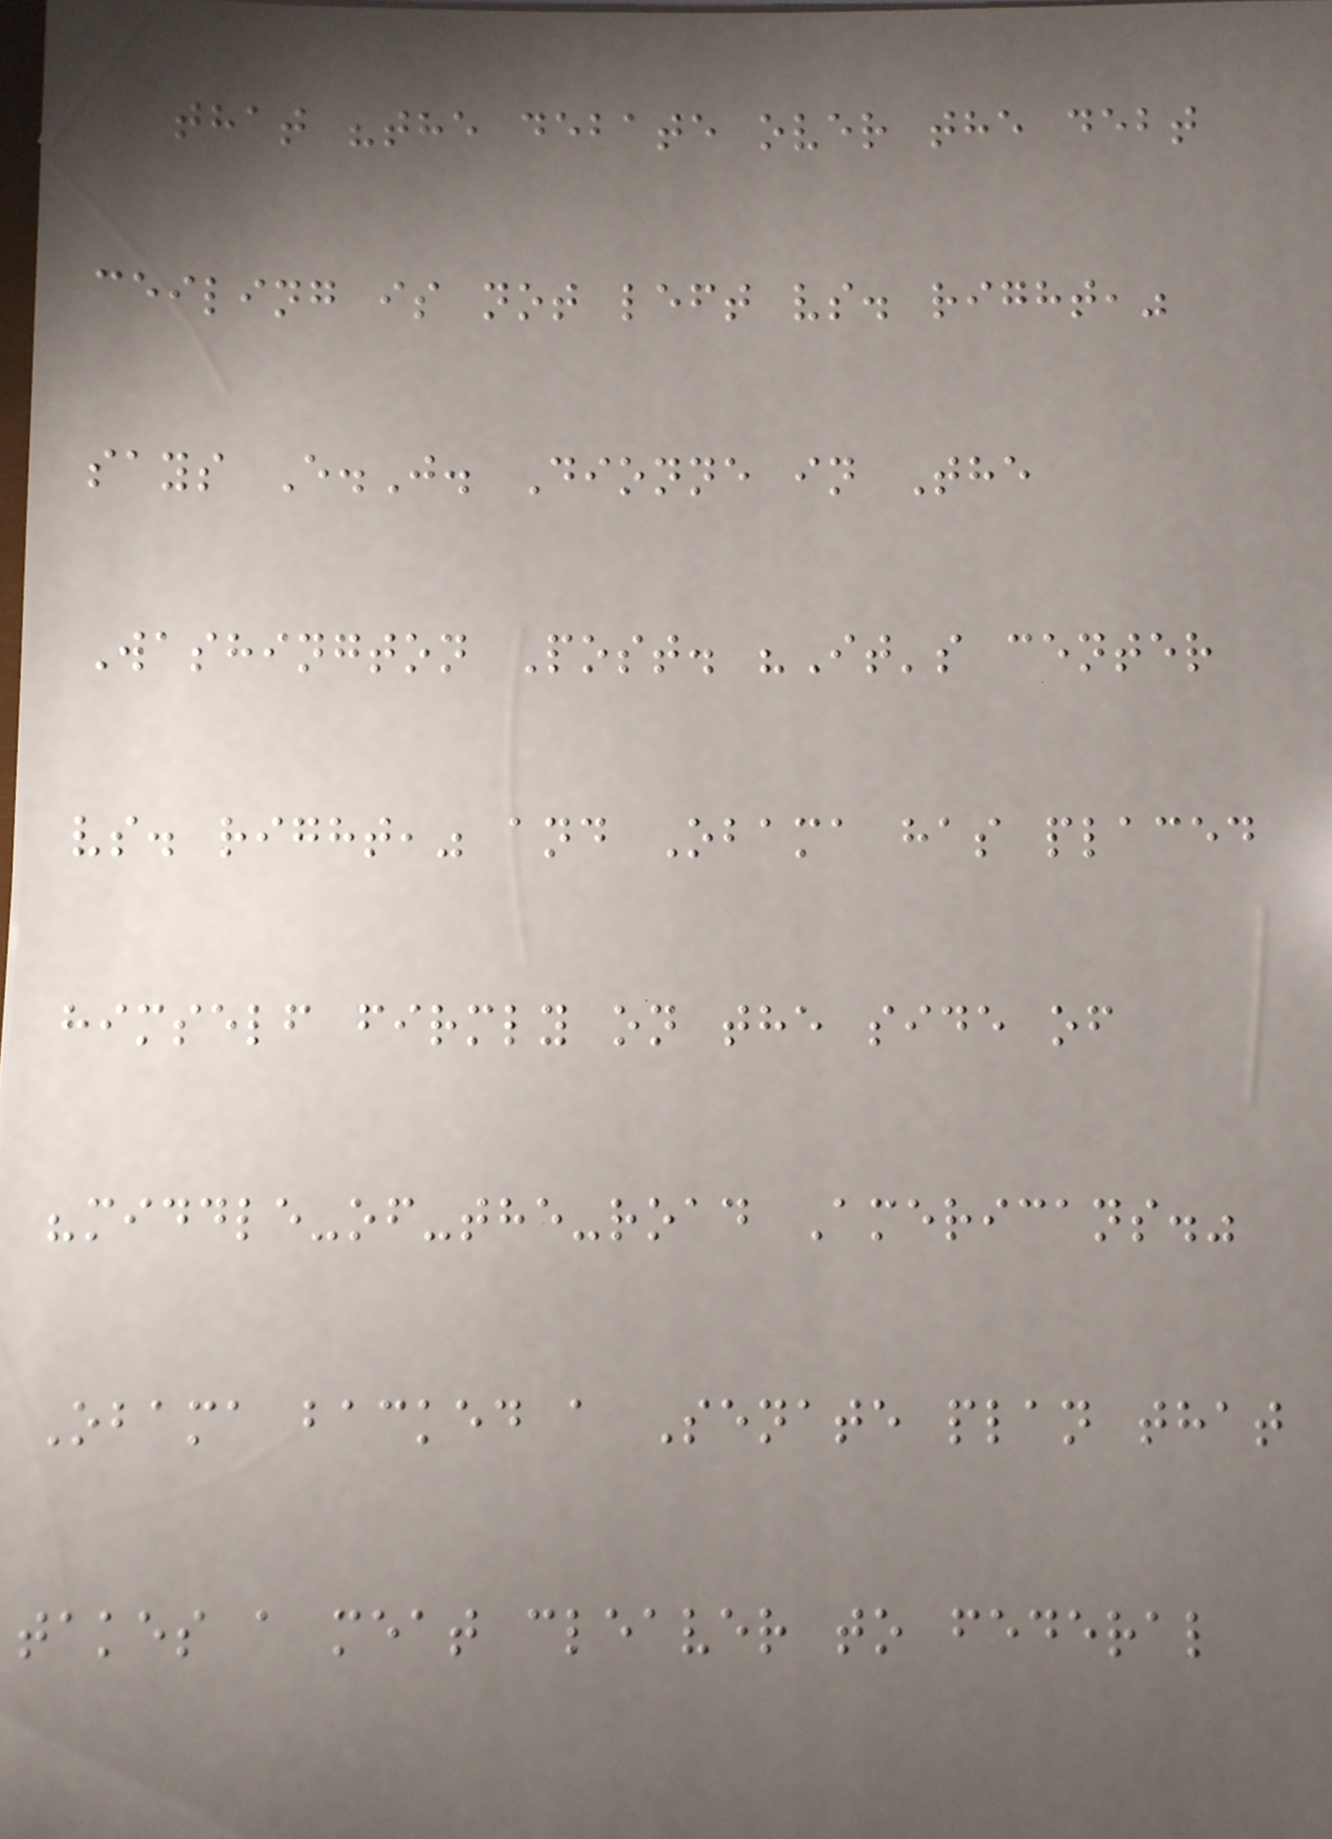that "the debate over the debt
ceiling is not left vs. right,"
says E.J. Dionne in The
Washington Post. "It's center
vs. right," and Obama has placed
himself firmly on the side of
"middle-of-the-road Americans."
Obama backed a Senate plan that
takes a meat cleaver to federal
